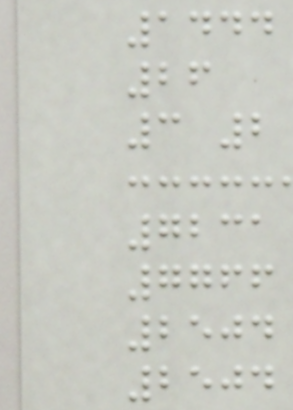1444
26
3 2
7231
7766
2504
2504
